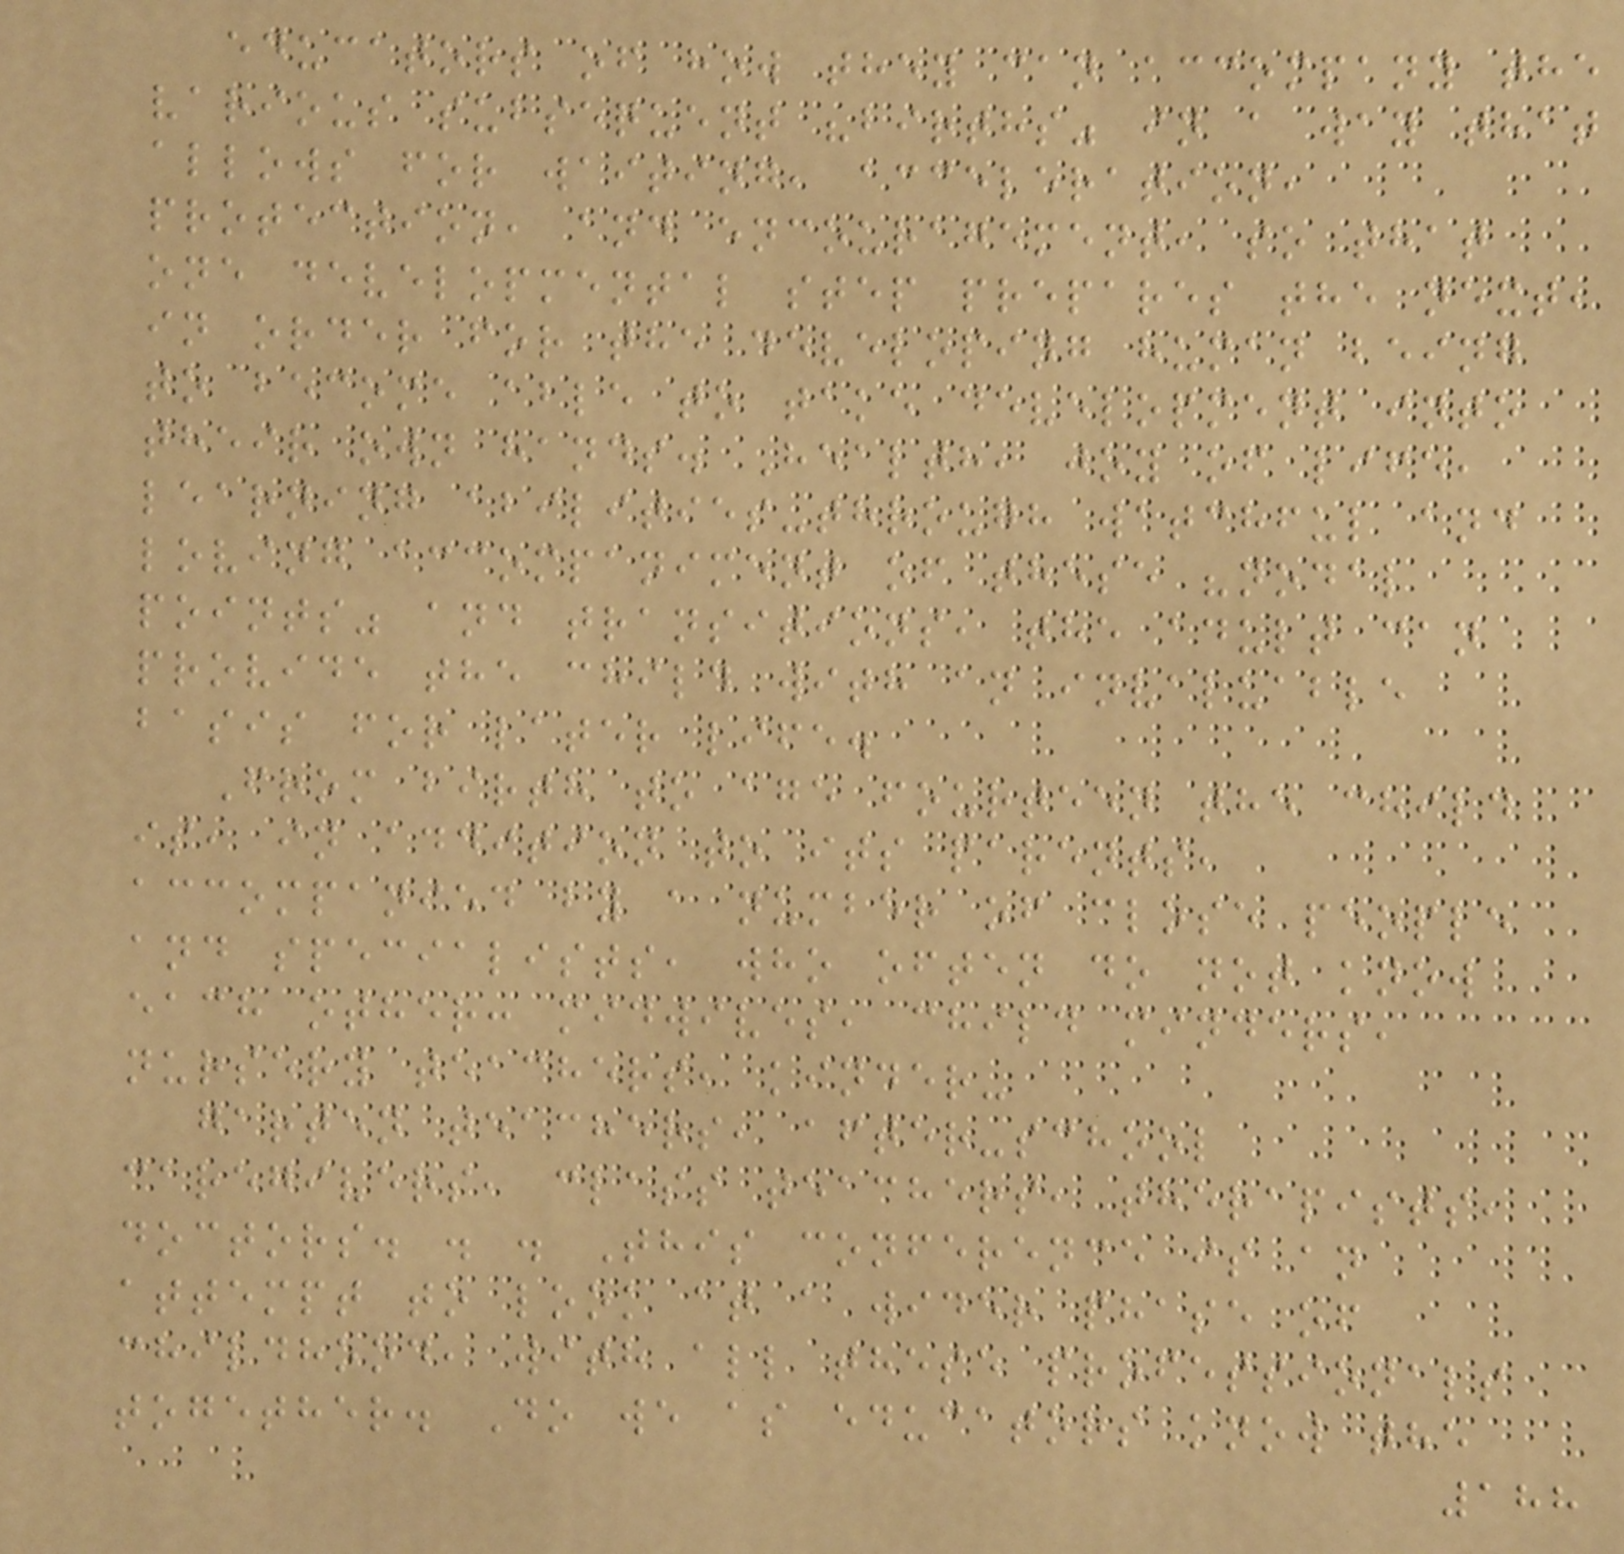educators of how they can accompany the
various subsequent "births" in a way that
allows for waiting, acceleration,
protection, and encouragement, so that
one developmental step prepares the next,
in order for the developing human being
to become able to take development into
their own hands. Health, joy of life,
learning abilities-through watchful and
loving accompaniment of these "nodal
points" and transitions, the adult can
provide the child with an invaluable
basis for later life.
From birth to age fourteen the child
is, in addition to its parents,
accompanied by a number of close people
and specialists, who often do not know
each other: midwives, child minders,
nursery teachers, kinder-
garten teachers, after-school
caregivers, class teachers, therapists,
doctors. . . This conference is an
attempt to look at a wider phase of
childhood, with all these professionals
together. Do we as educators know the
188
